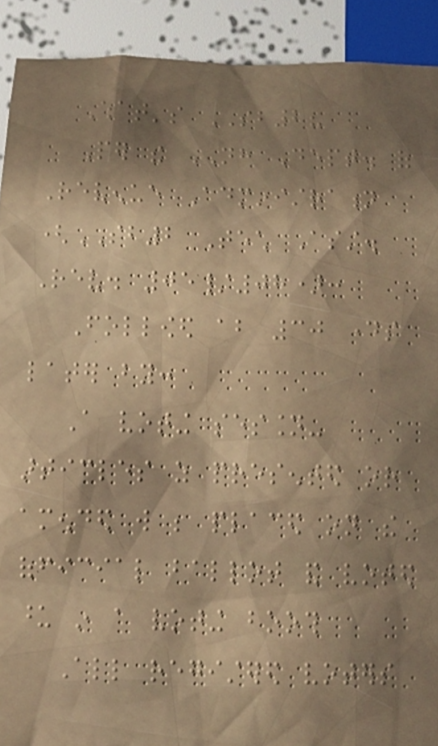What's SB2?
Per the NH Dept. of
Revenue Administration
(SB2 Tech Asst.
Rev. 05/08):
Followed about 30 days
later by:
A voting session-
articles as presented or
amended will be placed on the
official ballot and voted
upon in a voting booth
All registered voters
